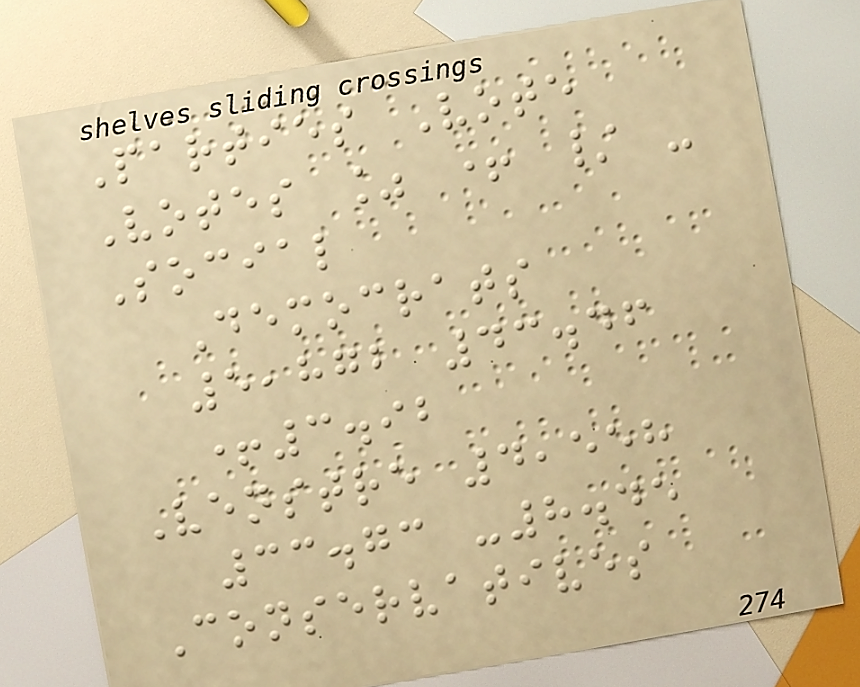Parties Vote
Votes % + / -
Social
Democrats
5,872 43.46
+3.92
Venstre 4,558
33.73 -8.45
Conservatives
